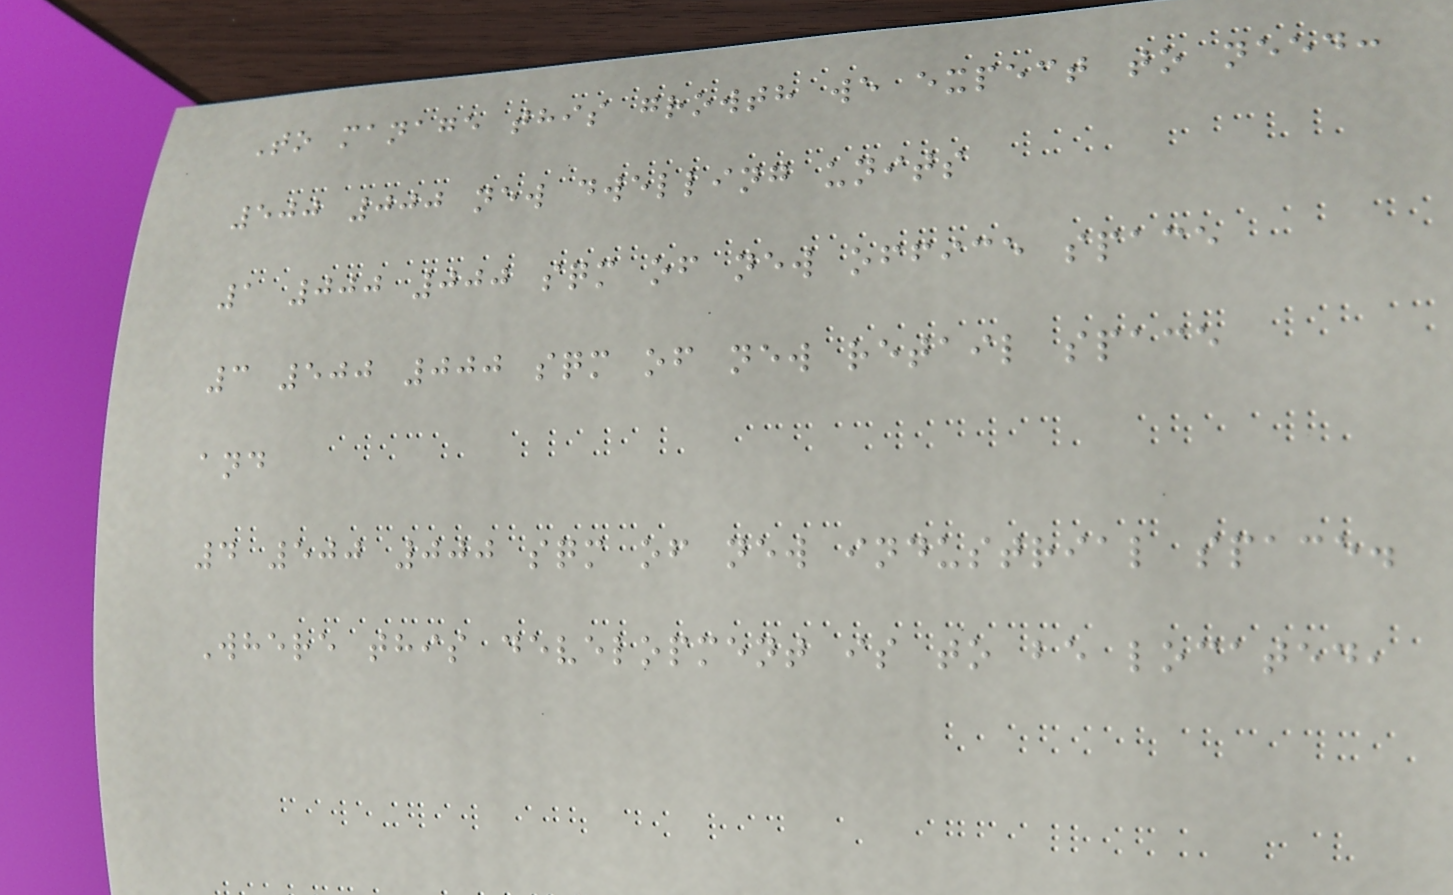To manage this growth we expect to need:
500 000 new dwelling units
1 000 000 sqm of new office space
3 500 000 sqm of new retail space
and
4 500 000 sqm of new industrial space.
Where this development is to be located,
